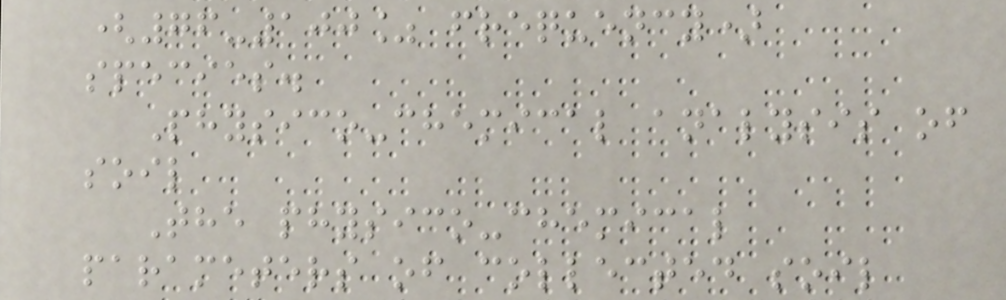(76-100% frequency)
species.
Physico-chemical analysis of
soil
The physico-chemical
parameters of collected soil
